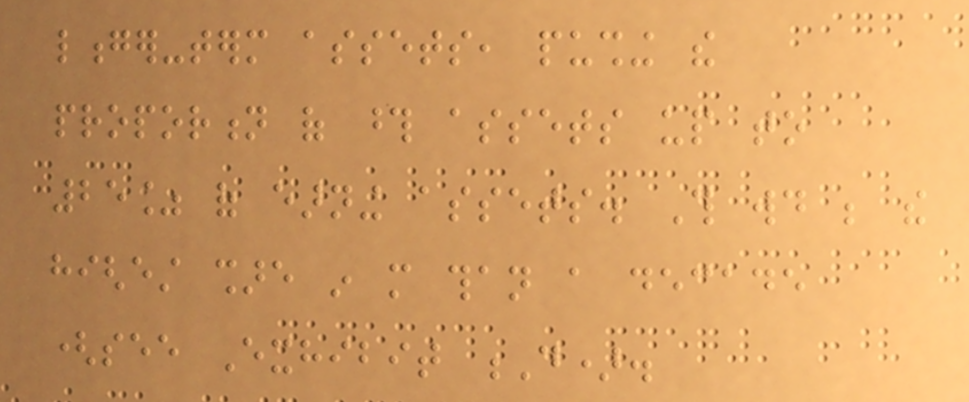longer-term assets, pushing the
proportion of those assets up to
25% of earning assets. This would be the
highest share in more than a decade
(see Exhibit D).
